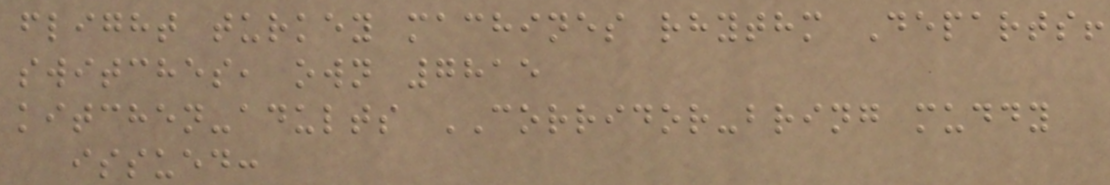flight turkey machines rhythm Departs!
switches, own 7815
kitchen-adults CORRIDOR-bring muddy
issued:
